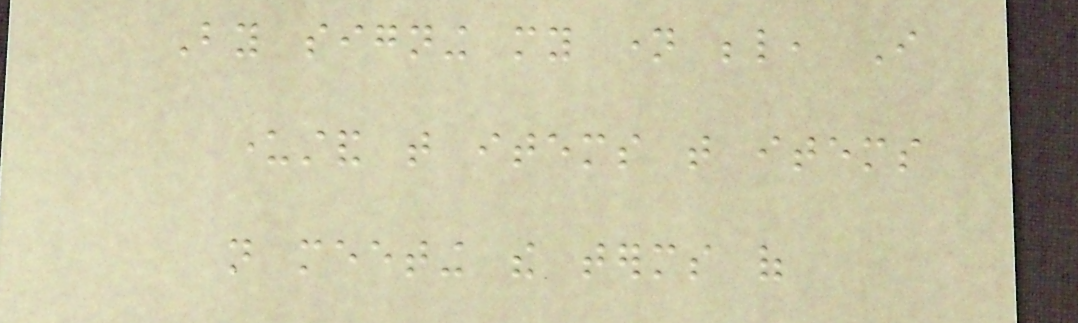By signing my name below, I
understand that items that items
not meeting the terms of
